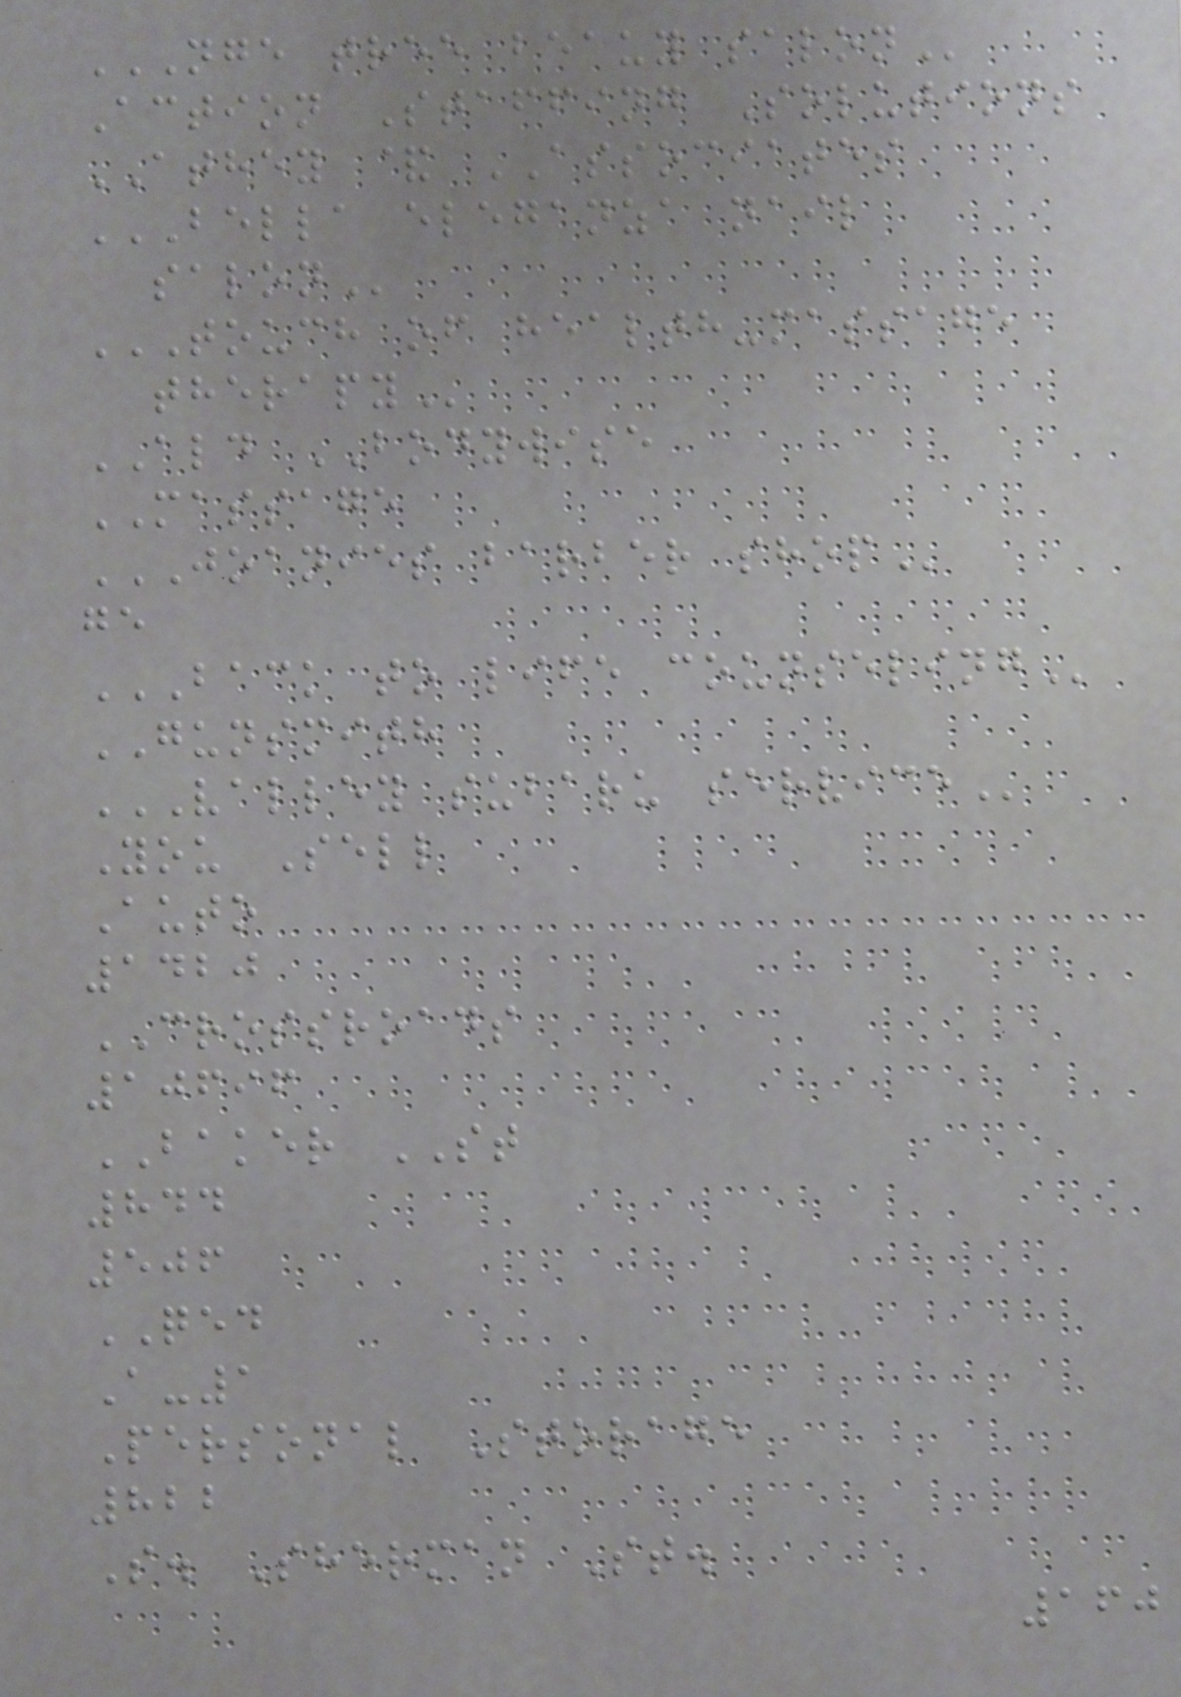NGE TREE BEAUY SALON
Action Staffing Solutions
ATHEY & ASSOCIATES
BELLA ELEGANZA NAIL
SALON
TOUCH OF HEALTH-MASSAGE
THERAPY
ALD BODYWISE
MASSAGE
JOANIES BARBER SHOP
ge
BACK TO LIFE COUNSELING
GUNSMITH
VALLEY SUBARU SERVICE
You Sell
Auto
1420
CROSSROADS
10696
BAKER ST
844
506
QED
A-1
Personal Storage
822
S. Sherman St.
160
